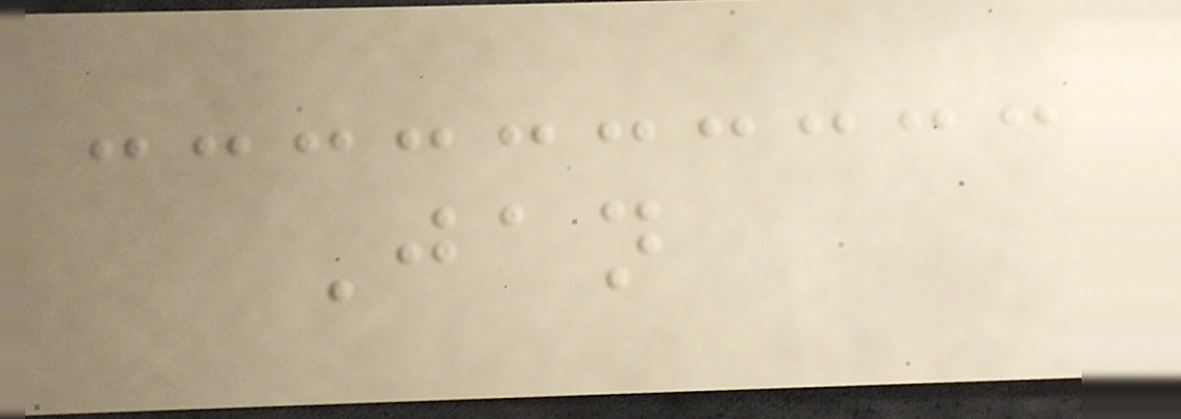Jan
